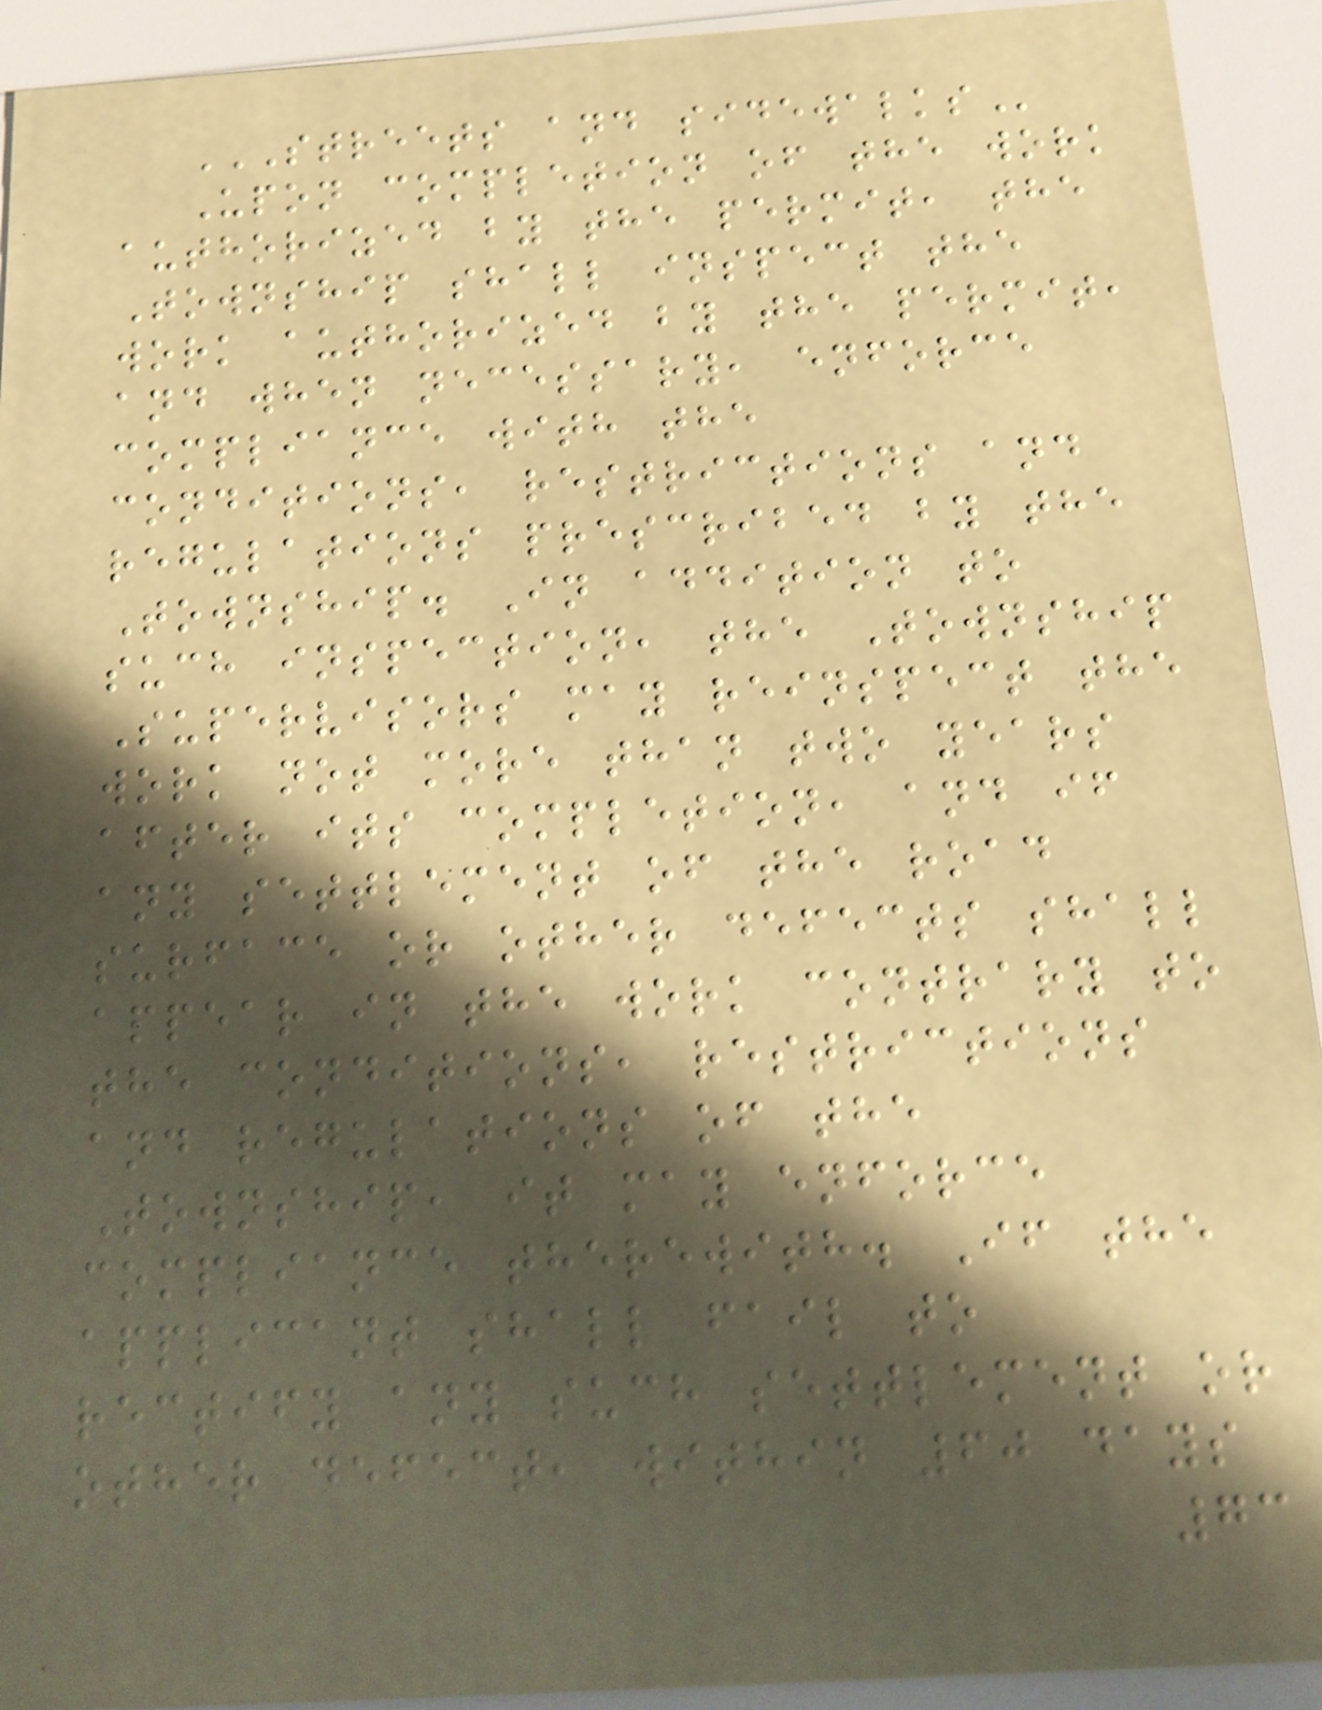STREETS AND SIDEWALKS
Upon completion of the work
authorized by the permit, the
Township shall inspect the
work authorized by the permit,
and when necessary, enforce
compliance with the
conditions, restrictions and
regulations prescribed by the
Township. In addition to
such inspection, the Township
Supervisors may reinspect the
work not more than two years
after its completion, and if
any settlement of the road
surface or other defects shall
appear in the work contrary to
the conditions, restrictions
and regulations of the
Township, it may enforce
compliance therewith. If the
applicant shall fail to
rectify any such settlement or
other defect, within 60 days
73
